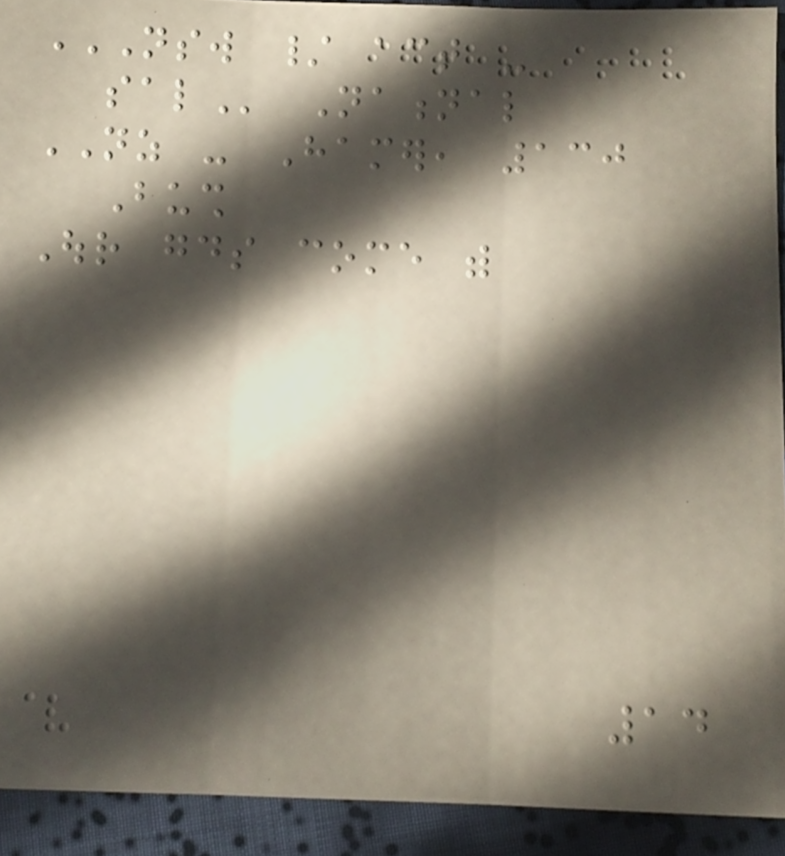NSW / ACT -
SAL National
NZ - Hamer, 130
Bush
Our goods come with
14
